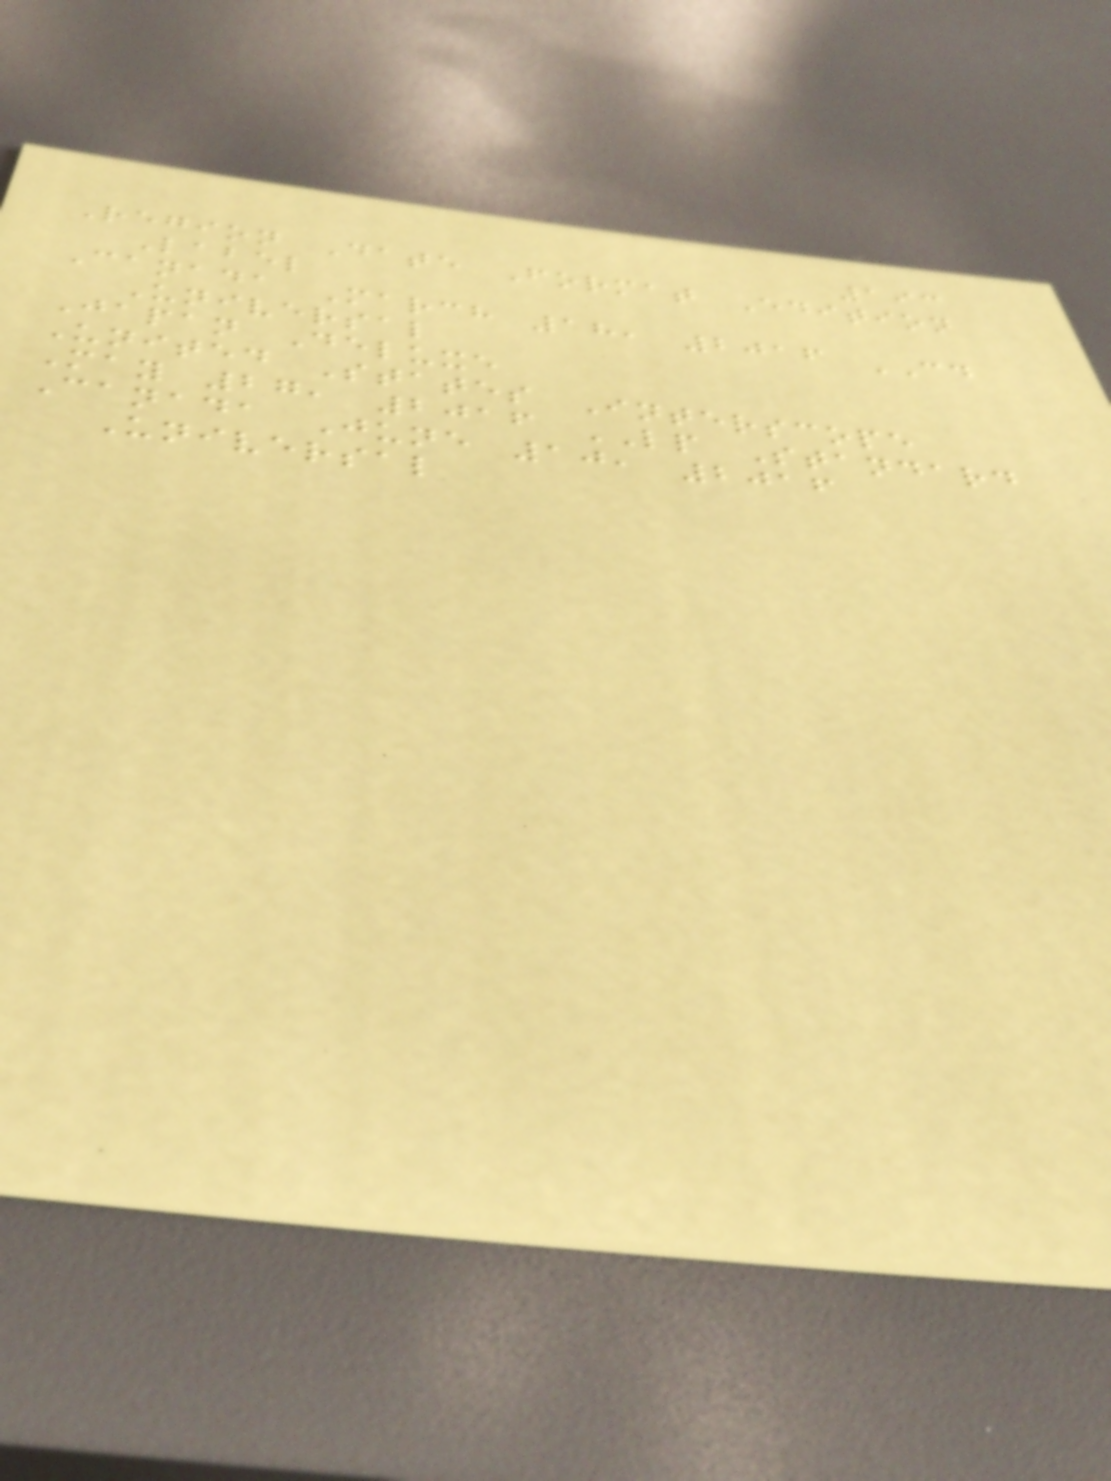193
Region Date Format Edition
Label
Canada March 18, 2016 CD
Universal
Japan Deluxe
United States Interscope
May 27, 2016 LP Standard
Canada June 10, 2016
Universal
